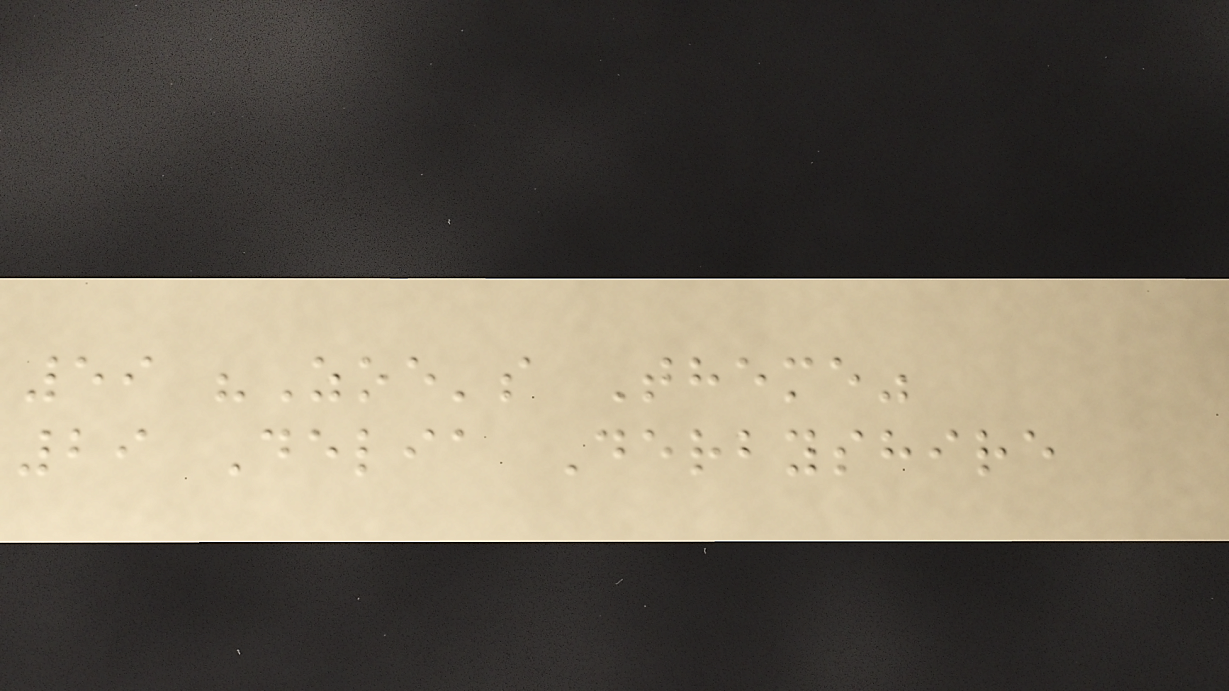59 "Zoe's Theme"
29 Delia Derbyshire
